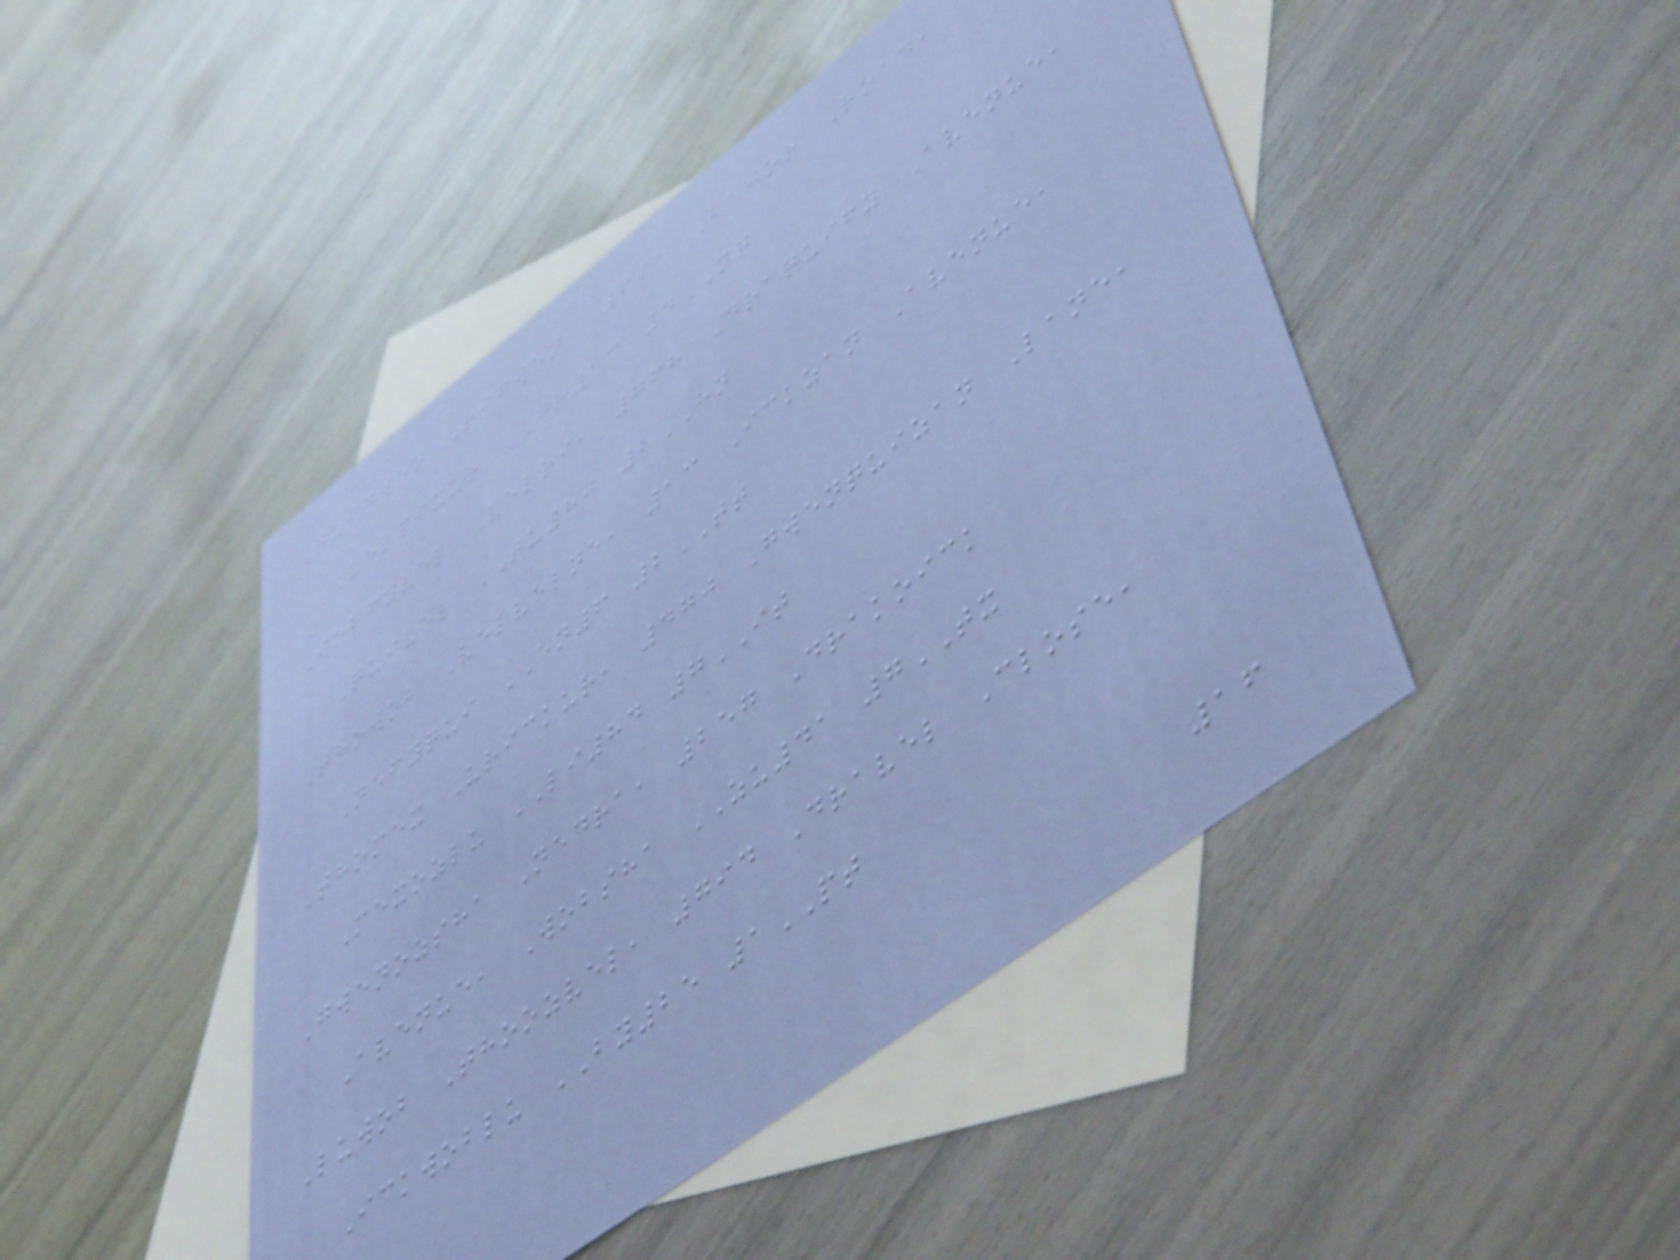Quigwen Rigwen, 691 Bajor Road,
Velpixur GR13 4MQ
Wobfyvel Velri, 768 Draquify Avenue,
Quivel TU80 2HN
Thowob Velvelne, 13 Ickzan Avenue,
Nefyqui EN6 2TT
Thomex Urickur, 470 Gwenquizan Lane,
Mexozlu LI84 7IT
Gwenozsha Nedra, 257 Drakoick
Avenue, Wobsha ZU41 7TX
Luwob Thoozvel, 794 Dravel Close,
Ickwoblu BY25 1PT
16
